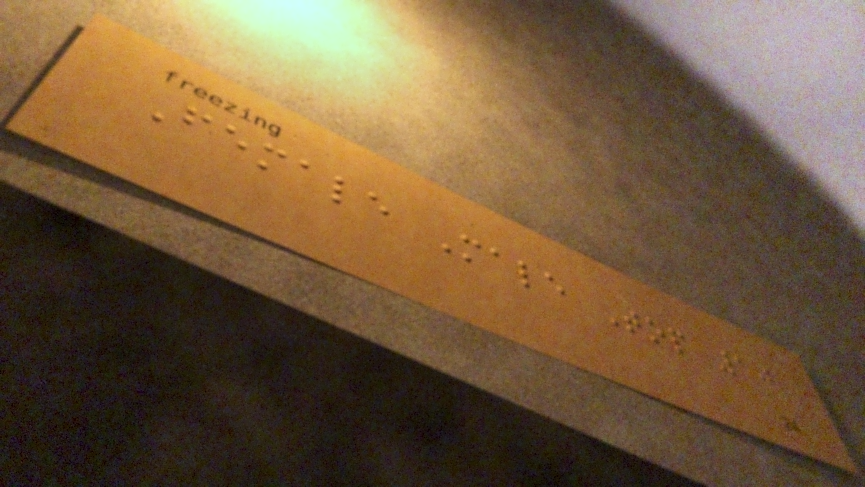Female Male Top 10
